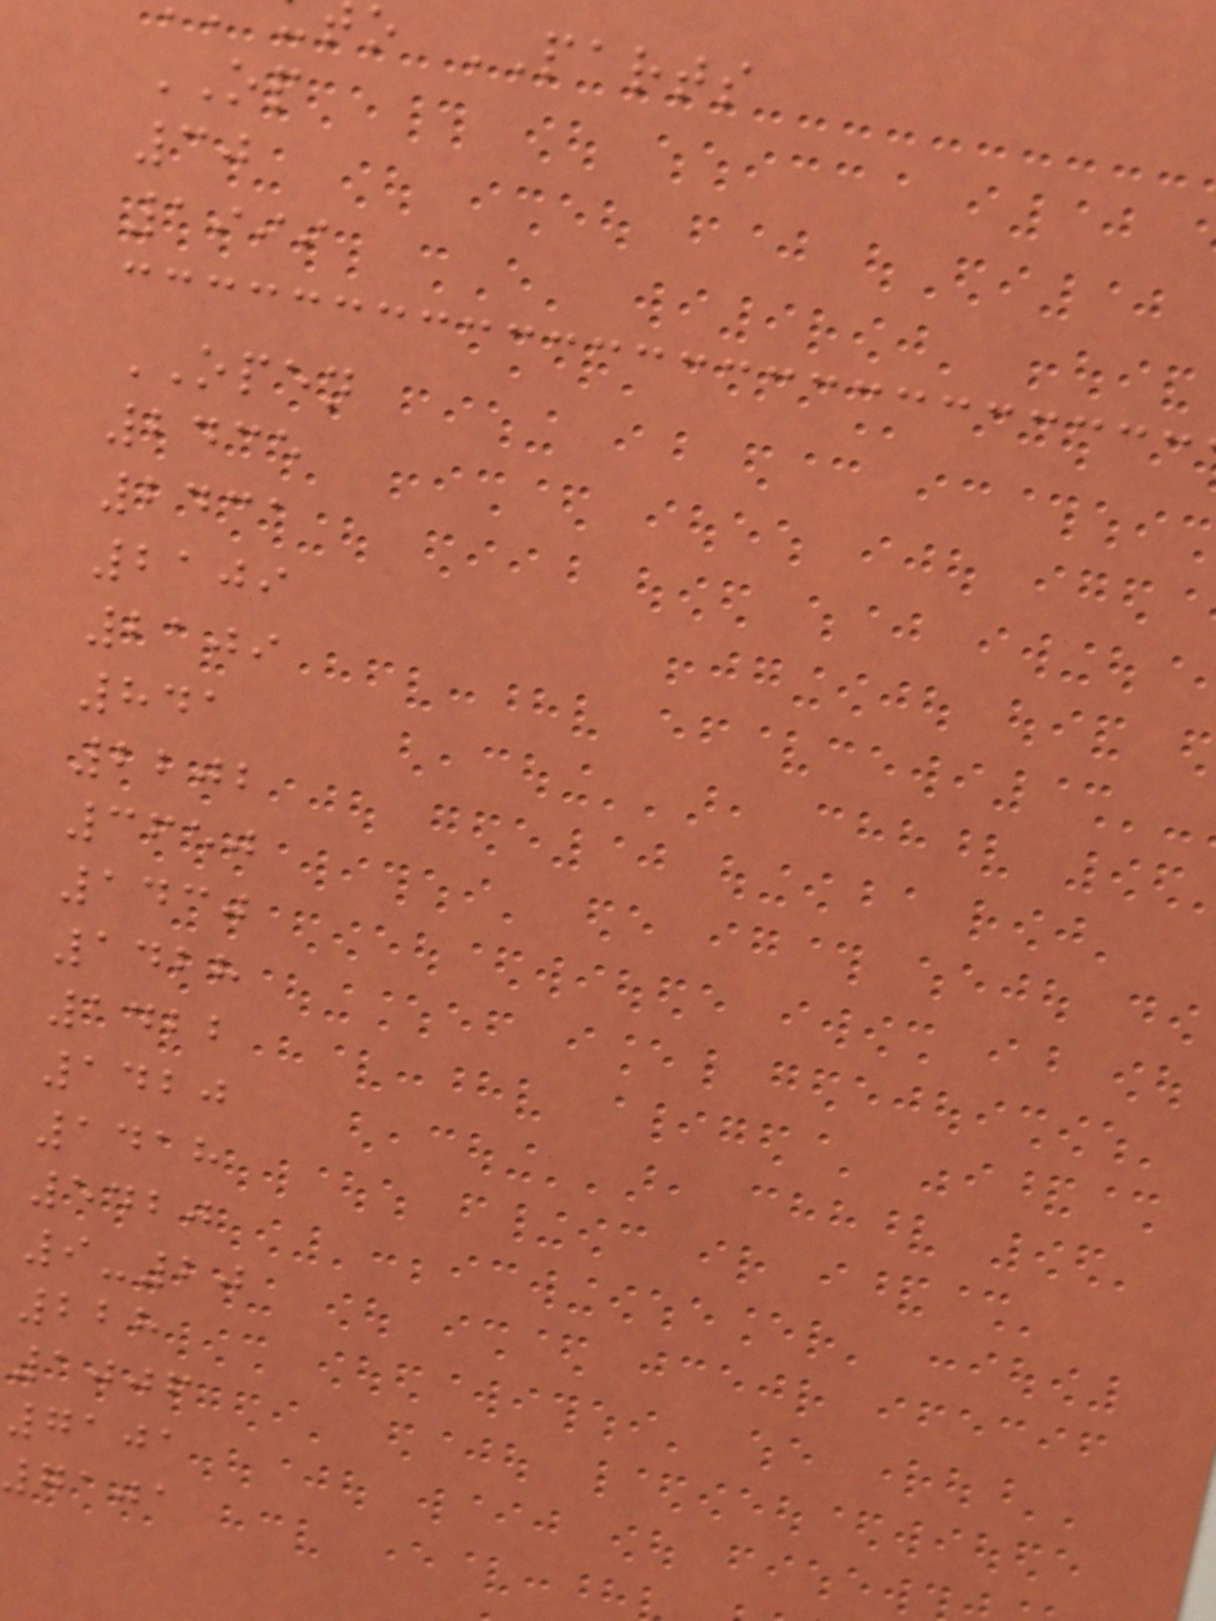o PARTS
OP
30
1999
OPEN
2435
2431
2109
2109
841
2202
3650
1430
1428
1422
1420
1418
5420
9-20
228
1006
7101
gaja
